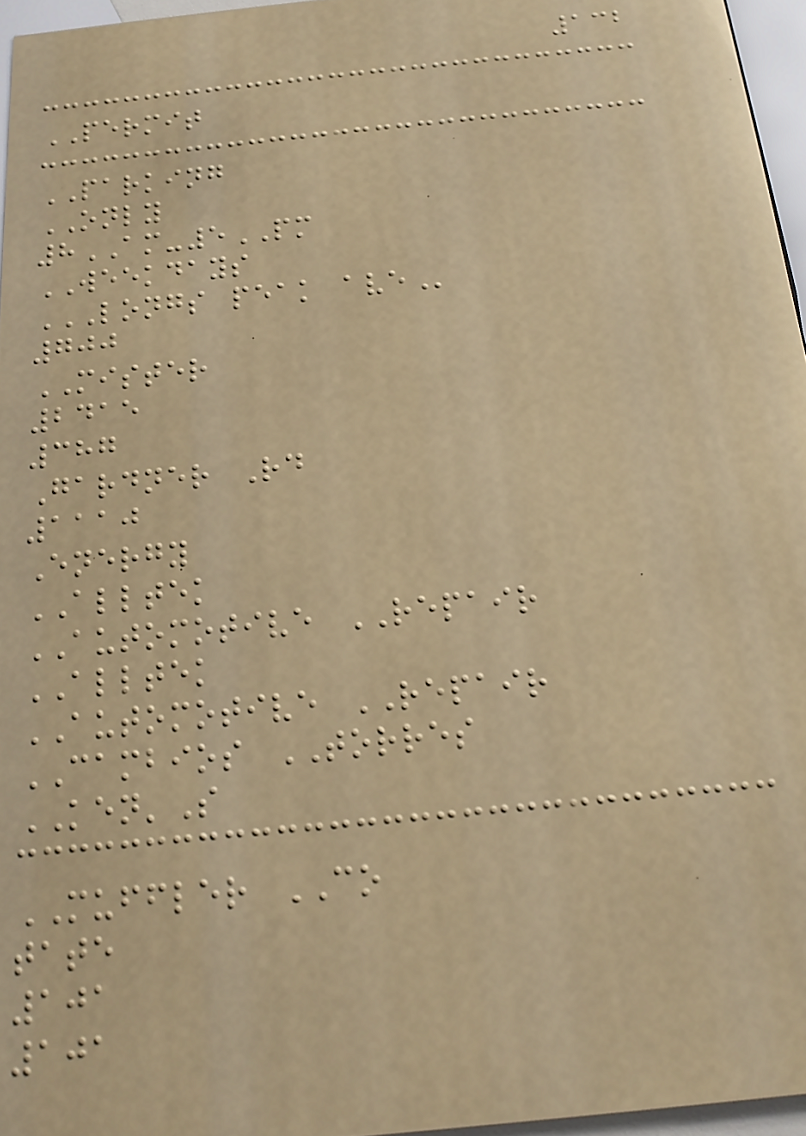132
PERMIT
PARKING
ONLY
8AM-5PM
WEEKDAYS
LONGS PEAK AVE
700
MISTER
2415
387
Gardner Rd
1110
Energy
ALLTEK
AUTOMOTIVE REPAIR
ALLTEK
AUTOMOTIVE REPAIR
CAMBIOS TORRES
KEN'S
MUFFLER CO
tate
101
101
